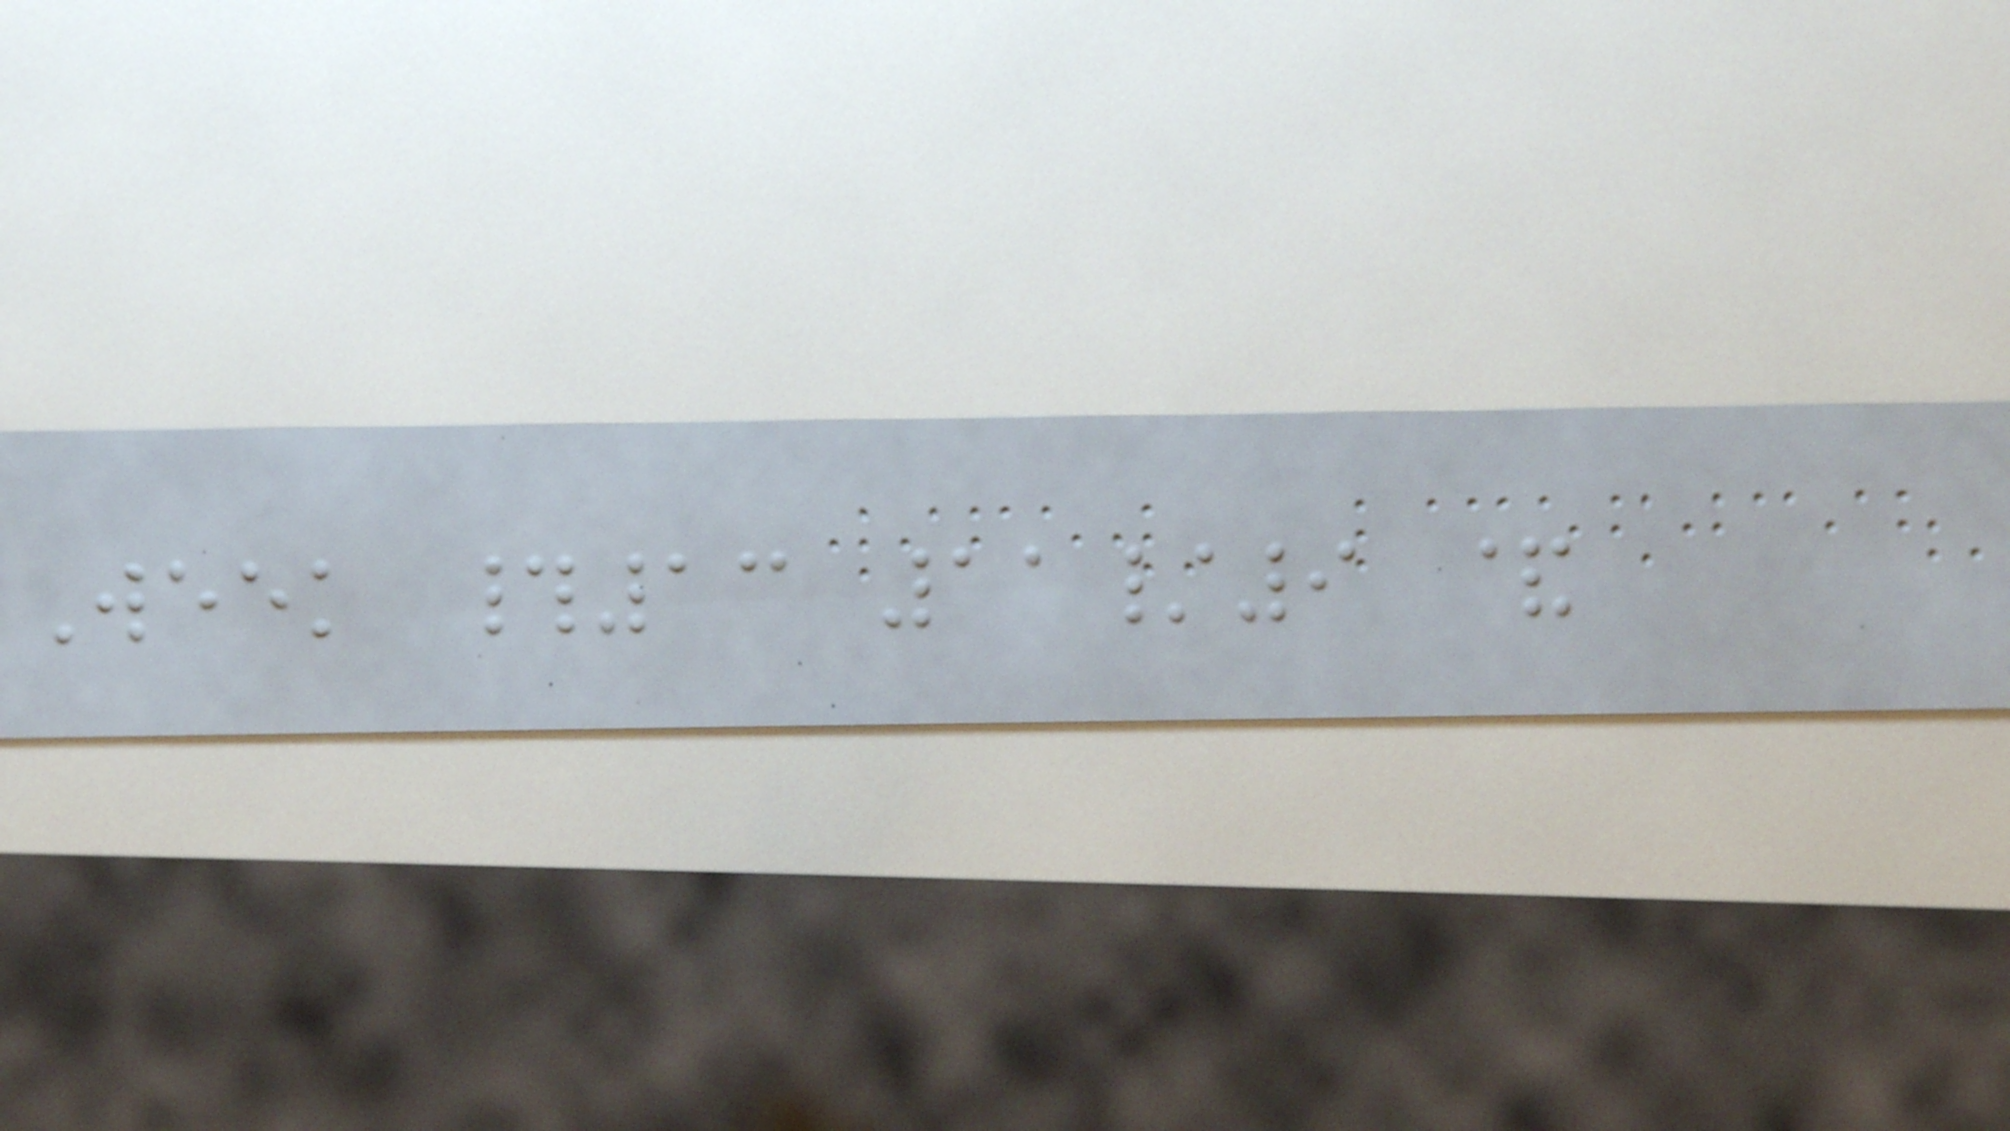Week #13 11/9 &
